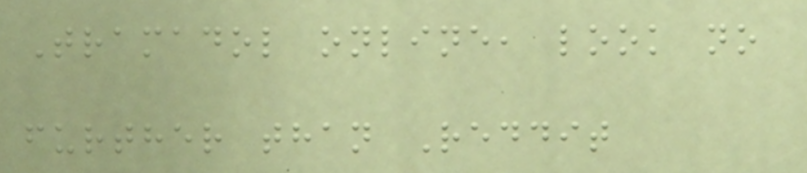Tramadol online, look no
further than Reddit
